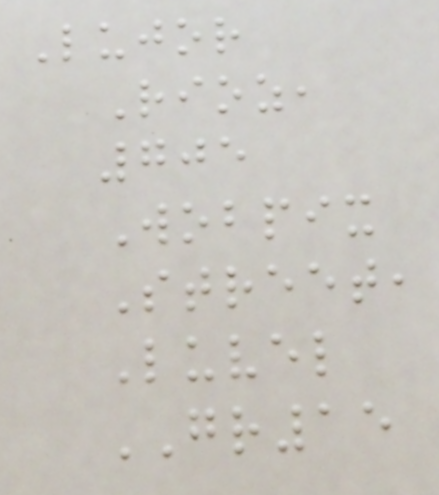Lujor
Rioz,
705
Wobpix
Street,
Luvel
GR15
